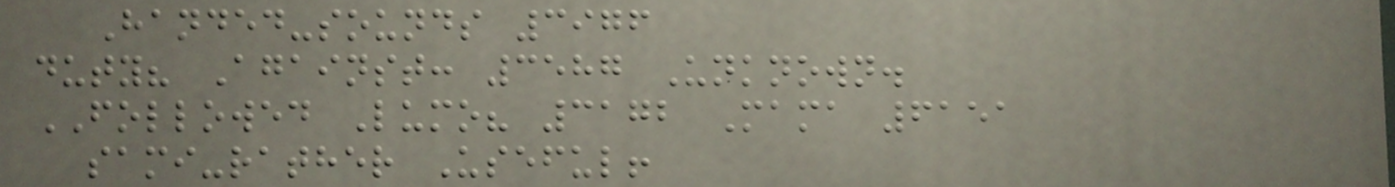Handed-sounds 3976
duty? Against: 3587 Unknown.
FOLLOWED Lumo? 3172 Mama 6151
sami-rather Useful!
